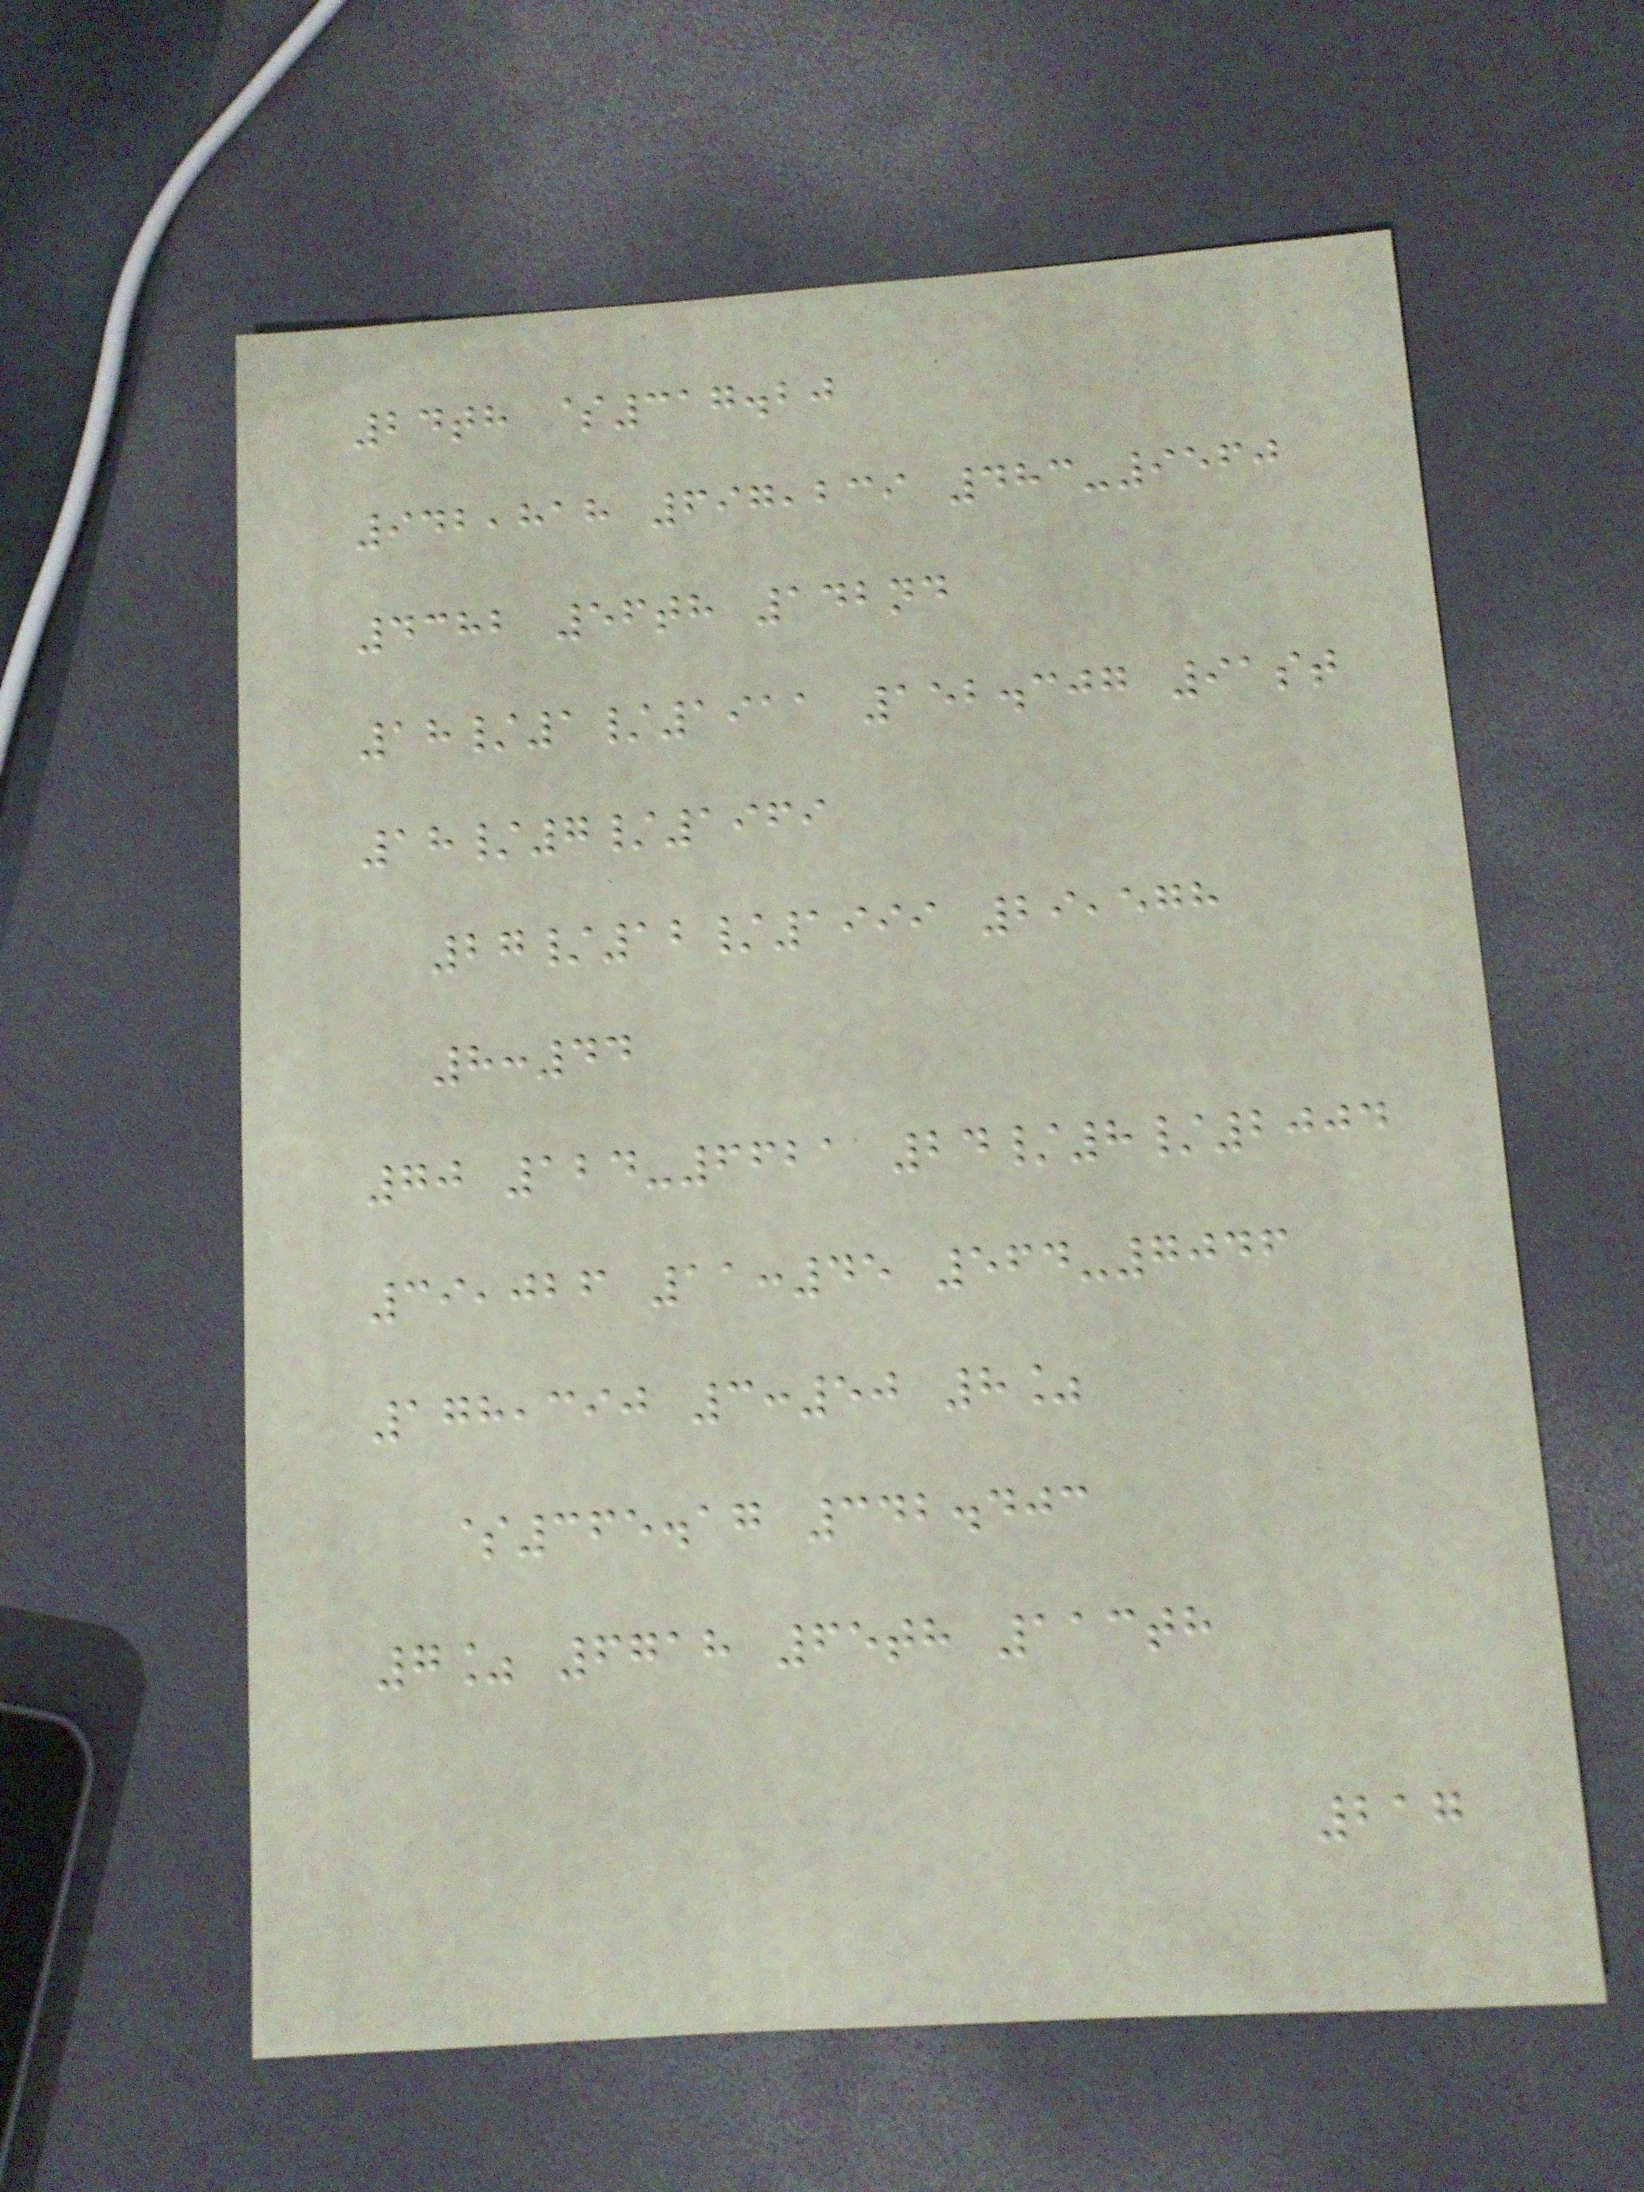24th $317.20
942,818 697,239 483-9560
4382 56th 142nd
18/1/1911 152.307 91st
18/7/1969
27/12/1999 29,578
8:44
70 124-6621 24/8/2004
39,026 11:45 564-7046
178,390 3:50 8%
$365.17 342.403
7% 6718 65th 113th
217
